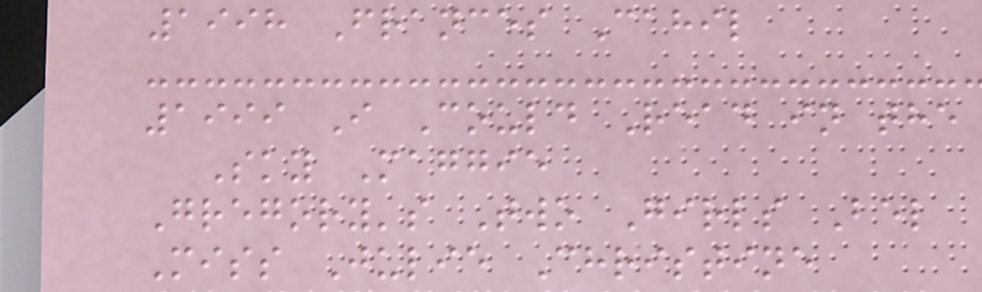1998 Frances Cahil
1999 I Could Read in the
Sky Maggie
Gregory's Two Girls Bel
Miss Julie Christine
